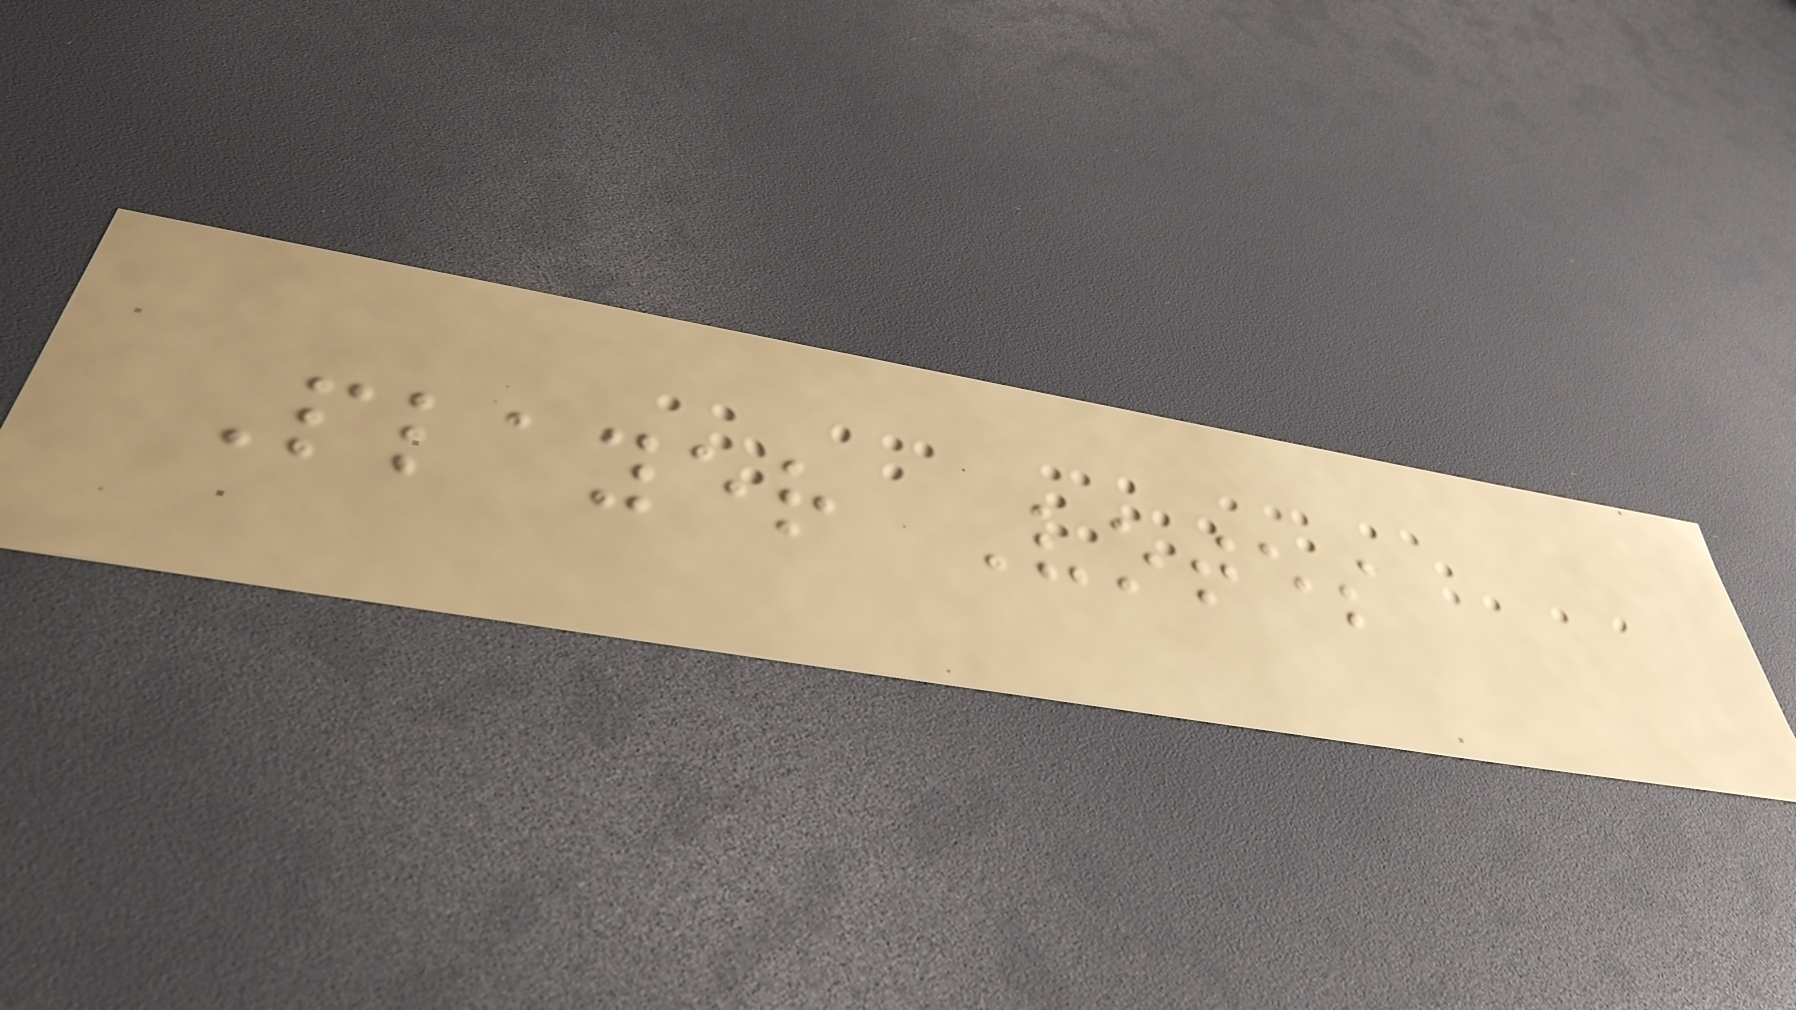Player Votes
